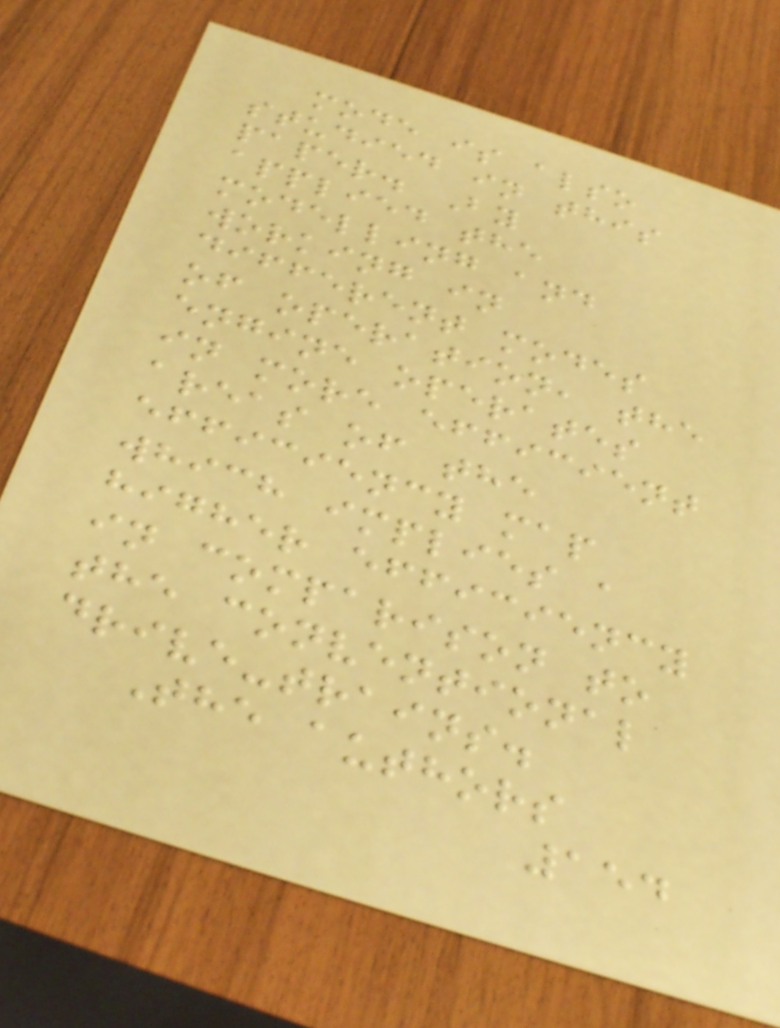mode is also
studied in this
paper. By
applied the
modelling and
working in
different modes
of operation, the
engine operates
in more efficient
areas of the
efficiency map
which implies a
higher efficiency
in comparison to
the conventional
drive-trains.
The authors
154
